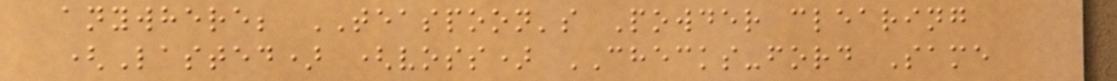anywhere; TEASPOON's Powder clearing
(Lasted) (voss) CHECKS-ford Same
